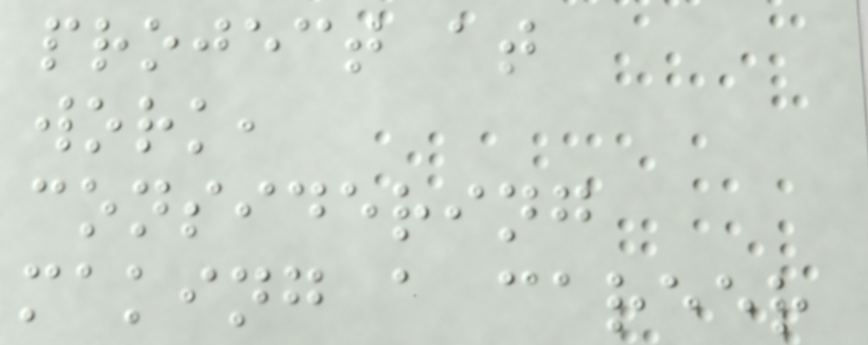project at
work,
considering
making a career
